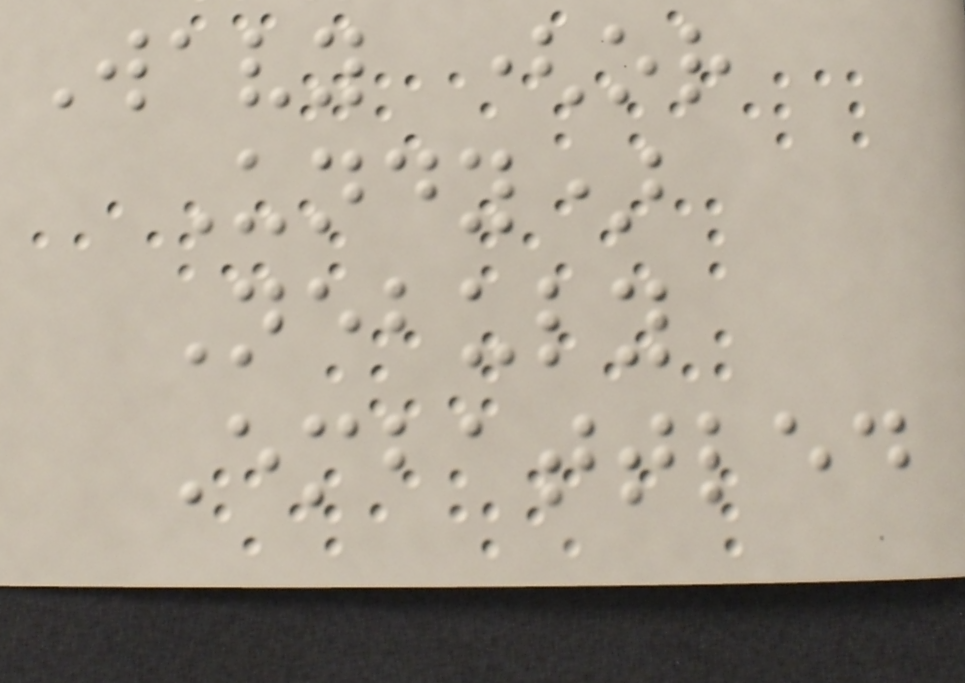Wavy (or
Undy)
Nebuly
Embattled
